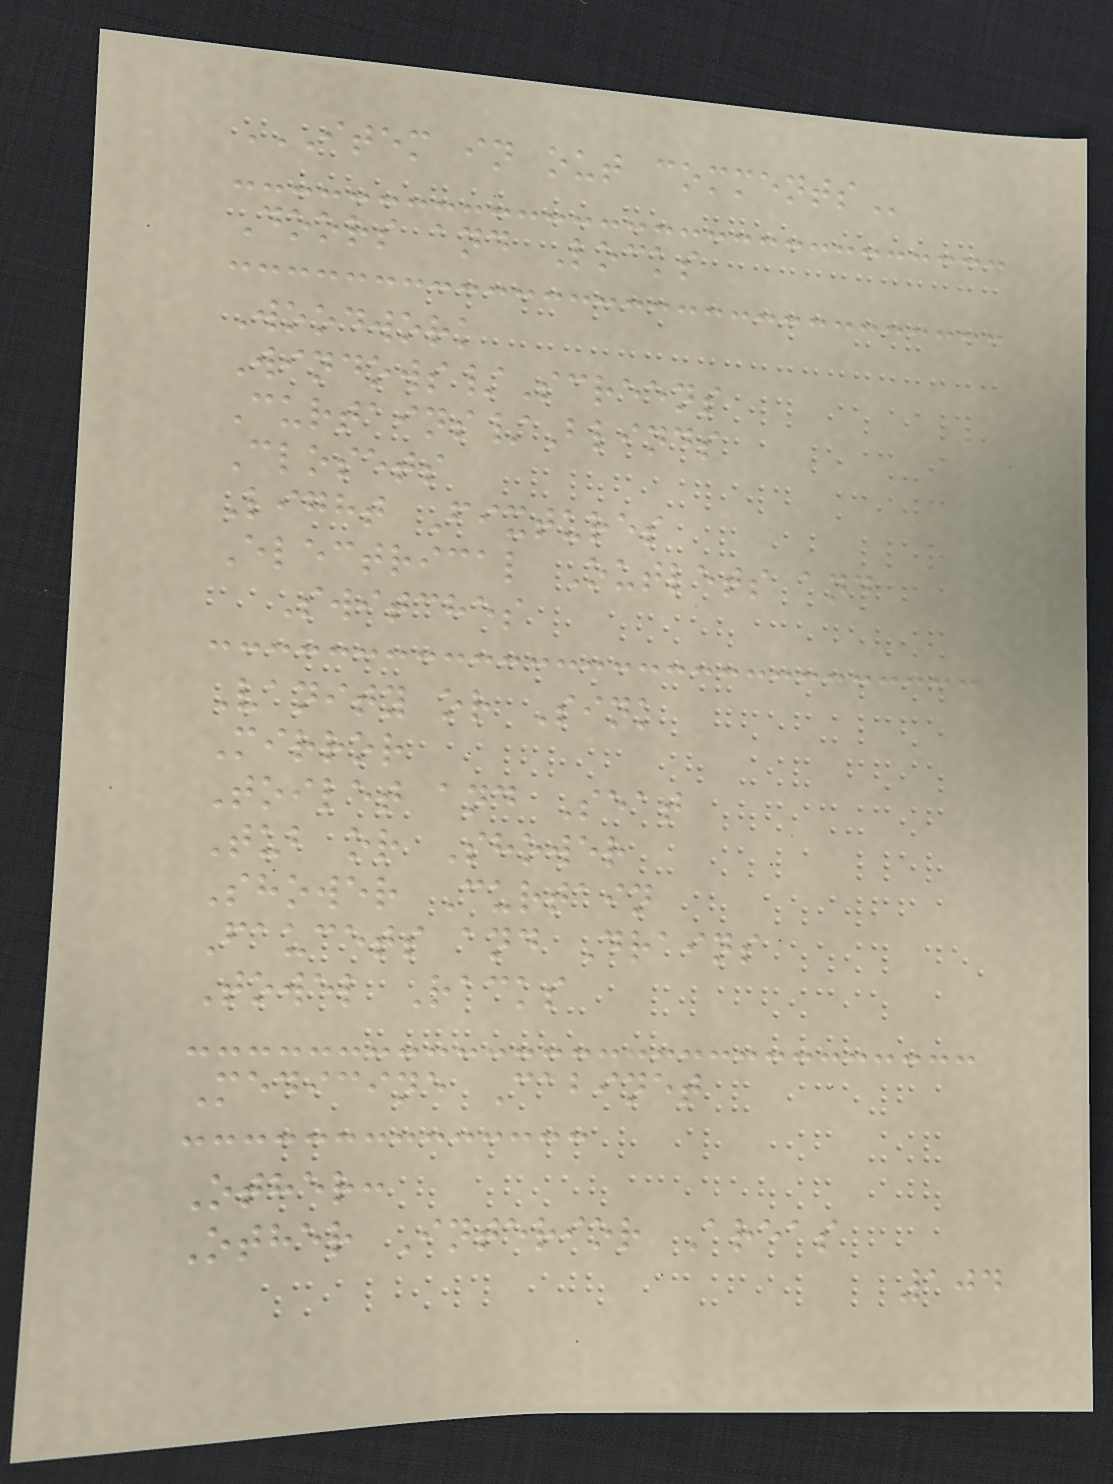ITEM IN OUT COMMENTS
Doors and Locks
Woodwork
Windows/Screens
Curtains/Blinds
Closets
Light Fixtures
Electrical Outlets and
Switches
Vanity or Sink
Mirror
Toilet and Seat
Tub or Shower
Shower Curtain
Faucets and Drains
Towel Racks
Medicine Cabinet
Other:
Other Interior Areas
104
